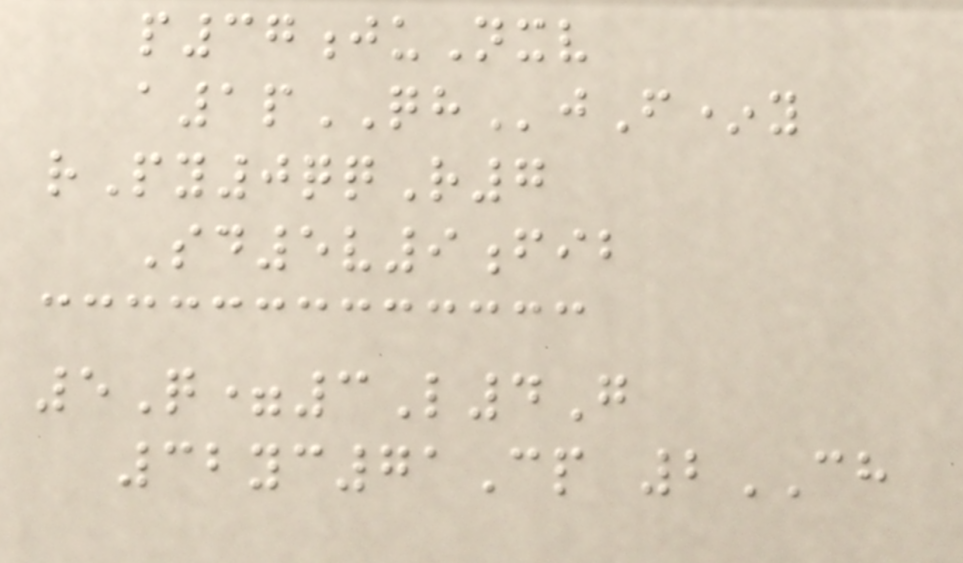p37juNxv
a1pQHjF*y
rPy0qqR7
Sd5v9fib
5Q=3L4G
32yc71Cp 2CH
